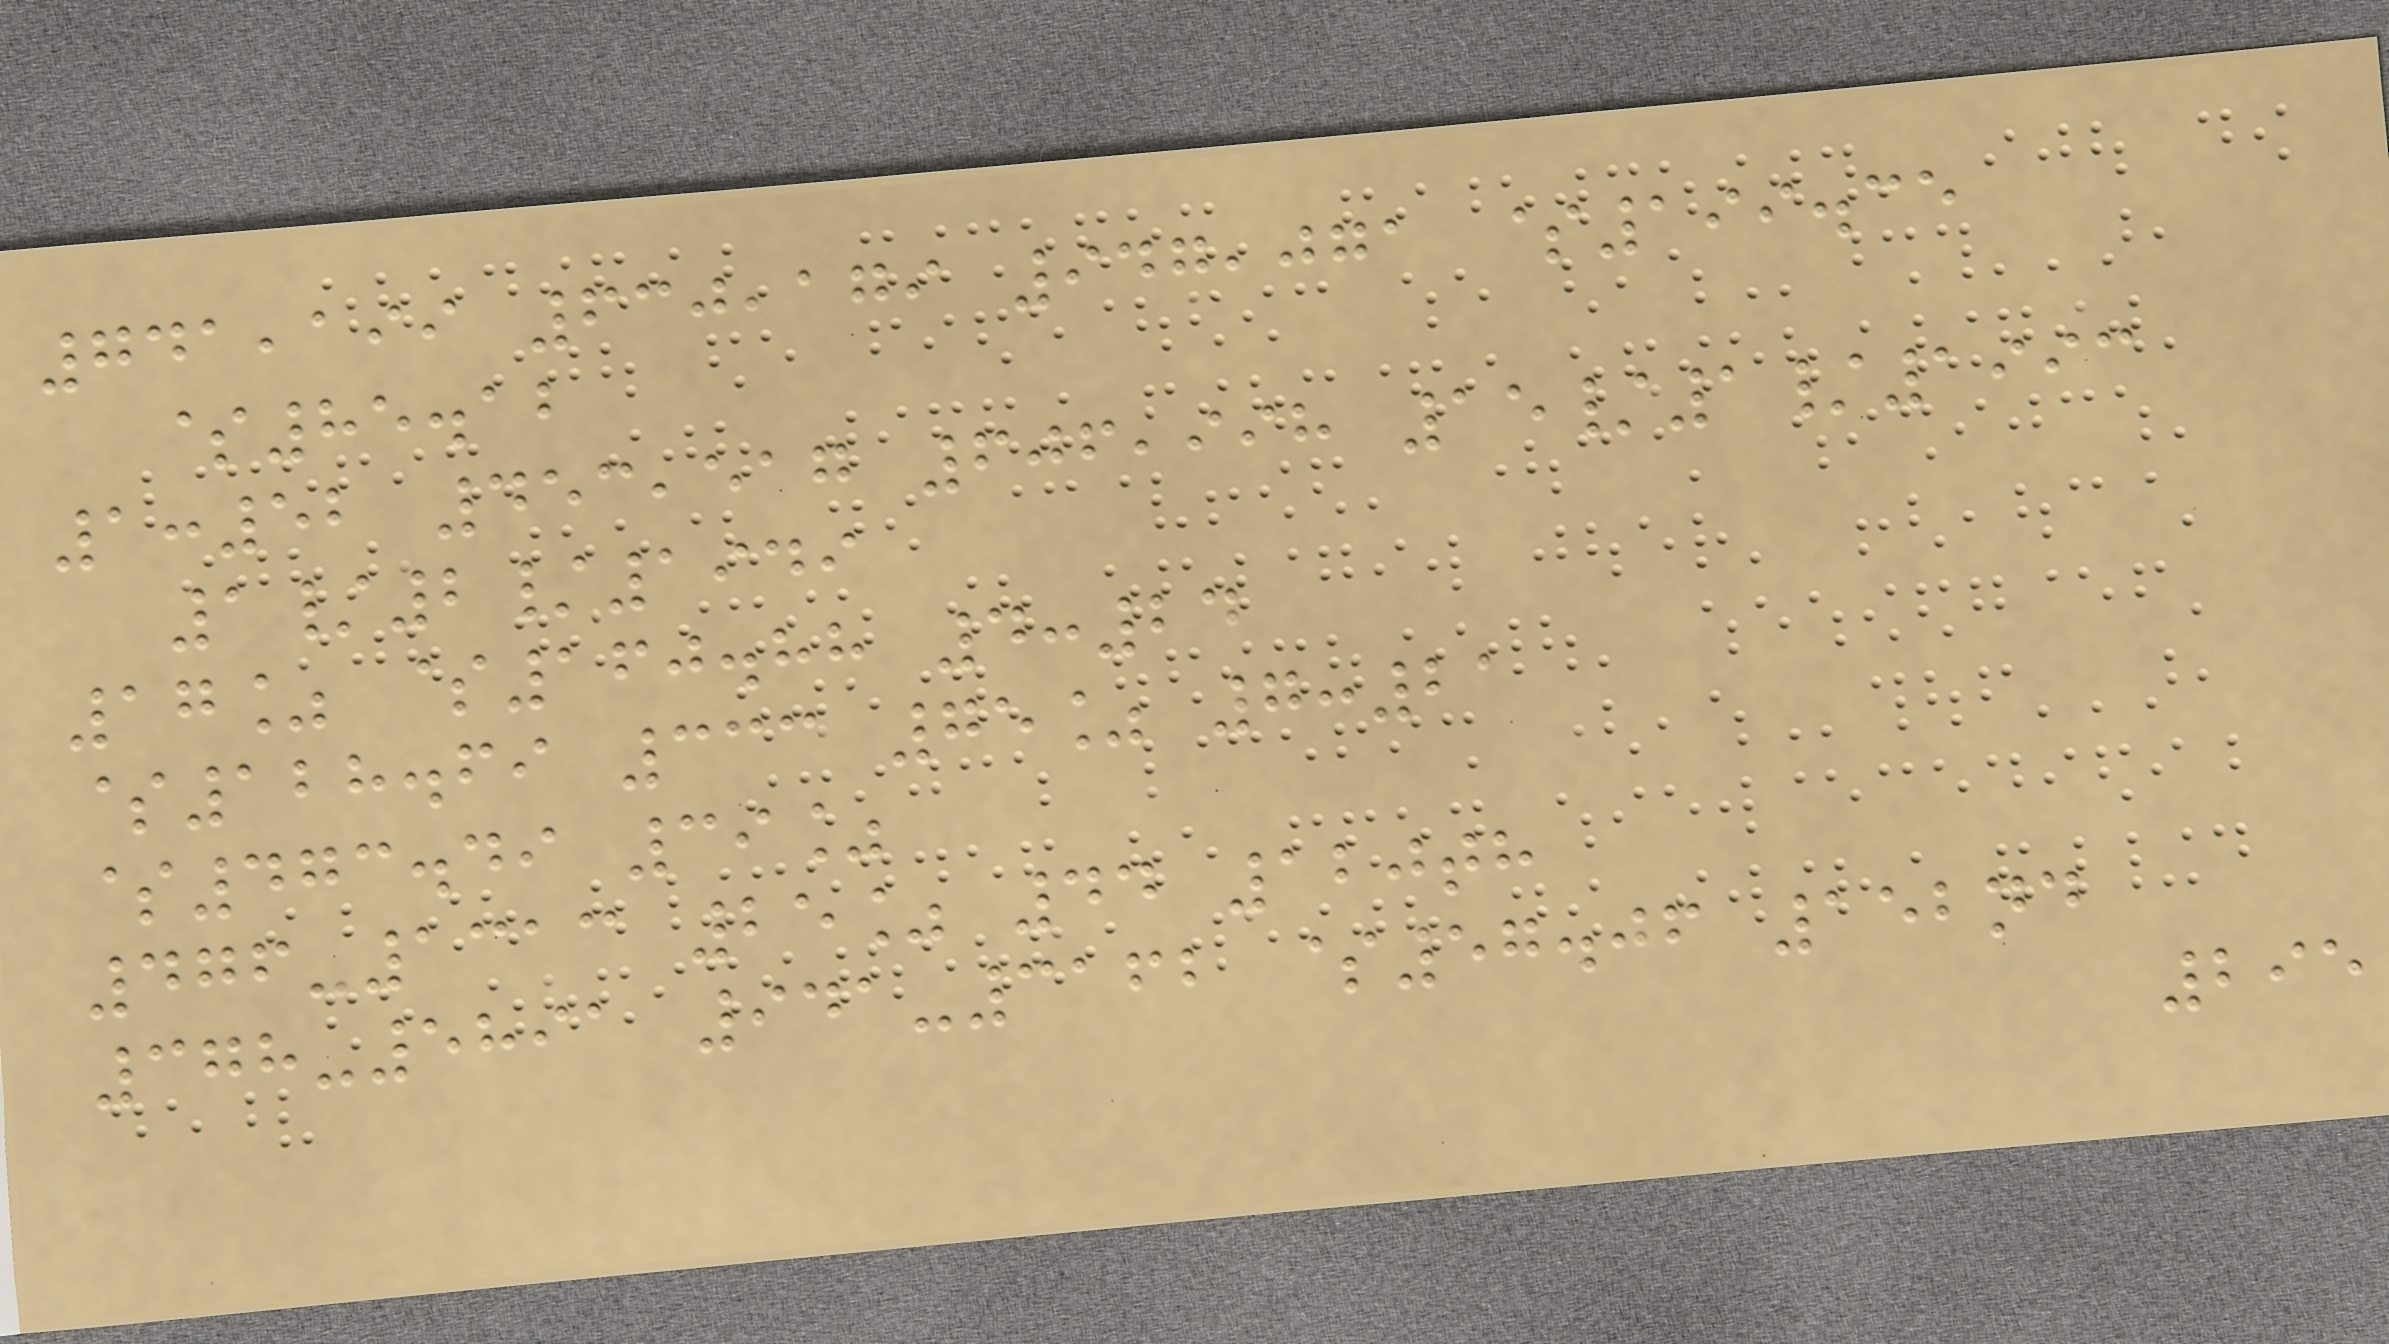741,199 630,179 947,071 $199.35
$85.12
1:52 453,517 606,998 15/1/1993
1/2/1949
17% $160.88 4:24
$128.69 333 75% 7:21
$473.49 39%
476-1313 25% 44 120th
378-5891 941-3162 $57.06 152nd
295
